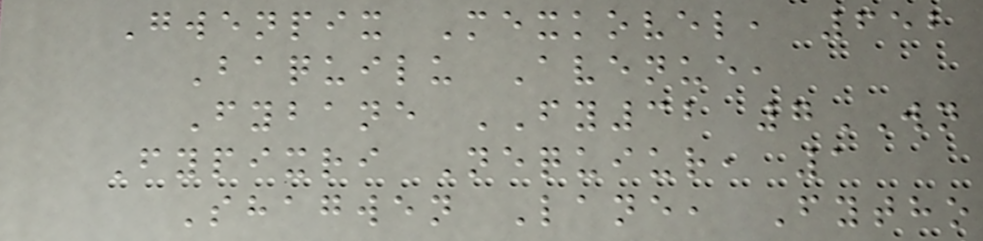Gwenpix Mexkovel, 652
Baquilu Avenue,
Fybane FY32 7WN
Fypixri Nequiur, 1
Shagwen Lane, Fytho
